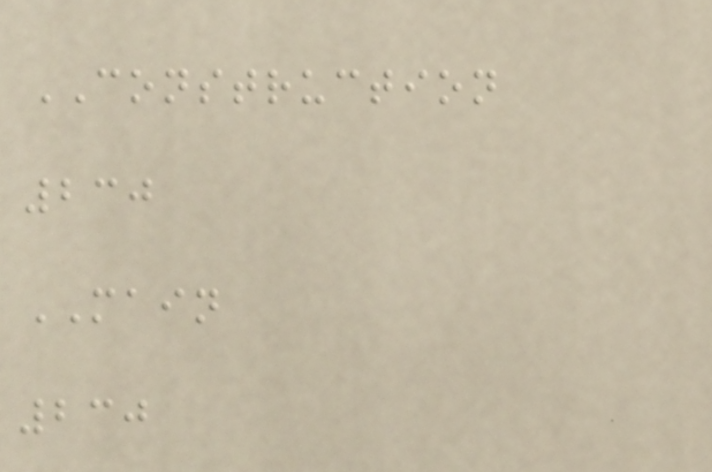CONSTRUCTION
230
MAIN
230
